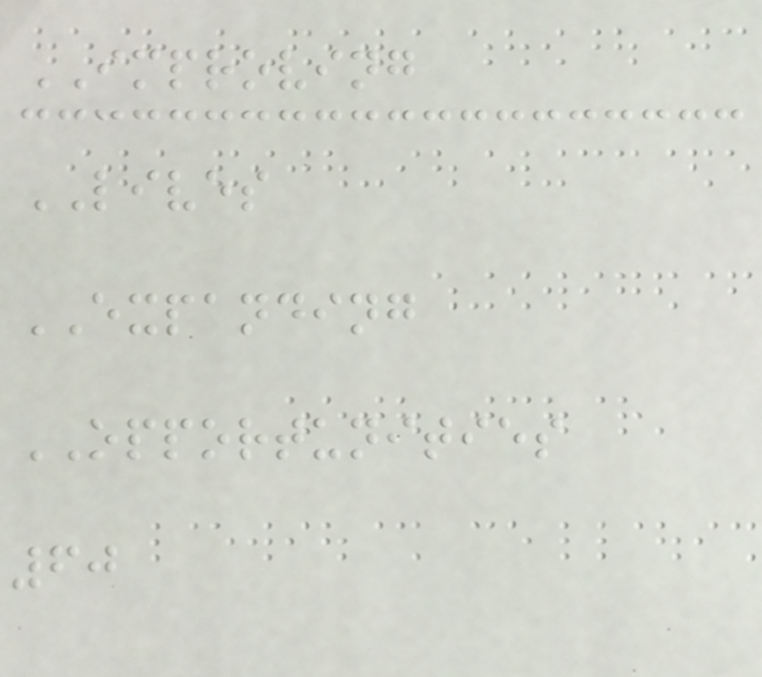IMPROVING
LIVES
EXPANDING
OPPORTUNITIES
60
